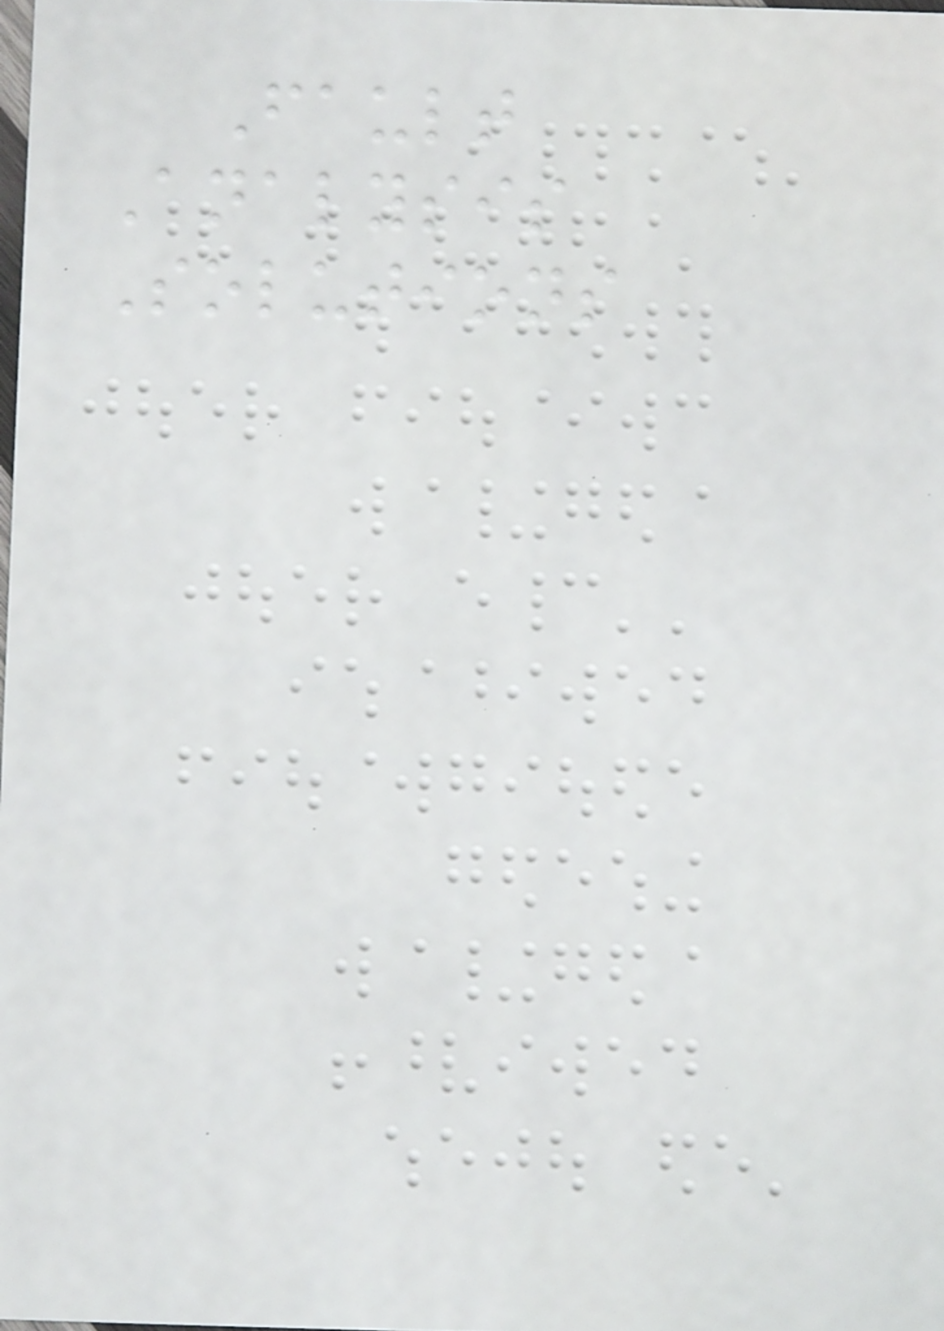Fault
Analysis
Solutions
